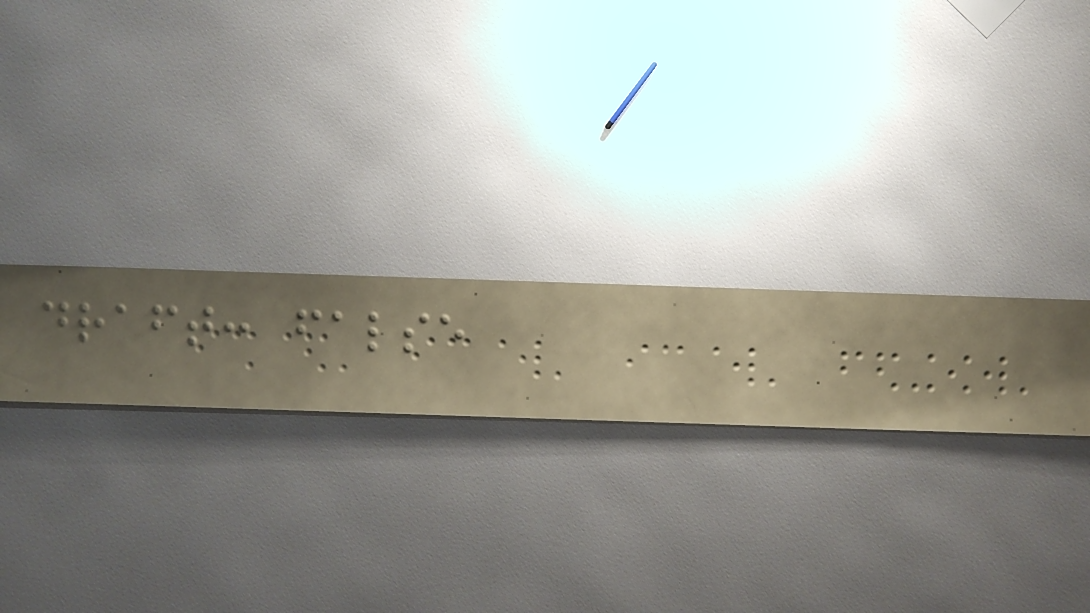draft: false
